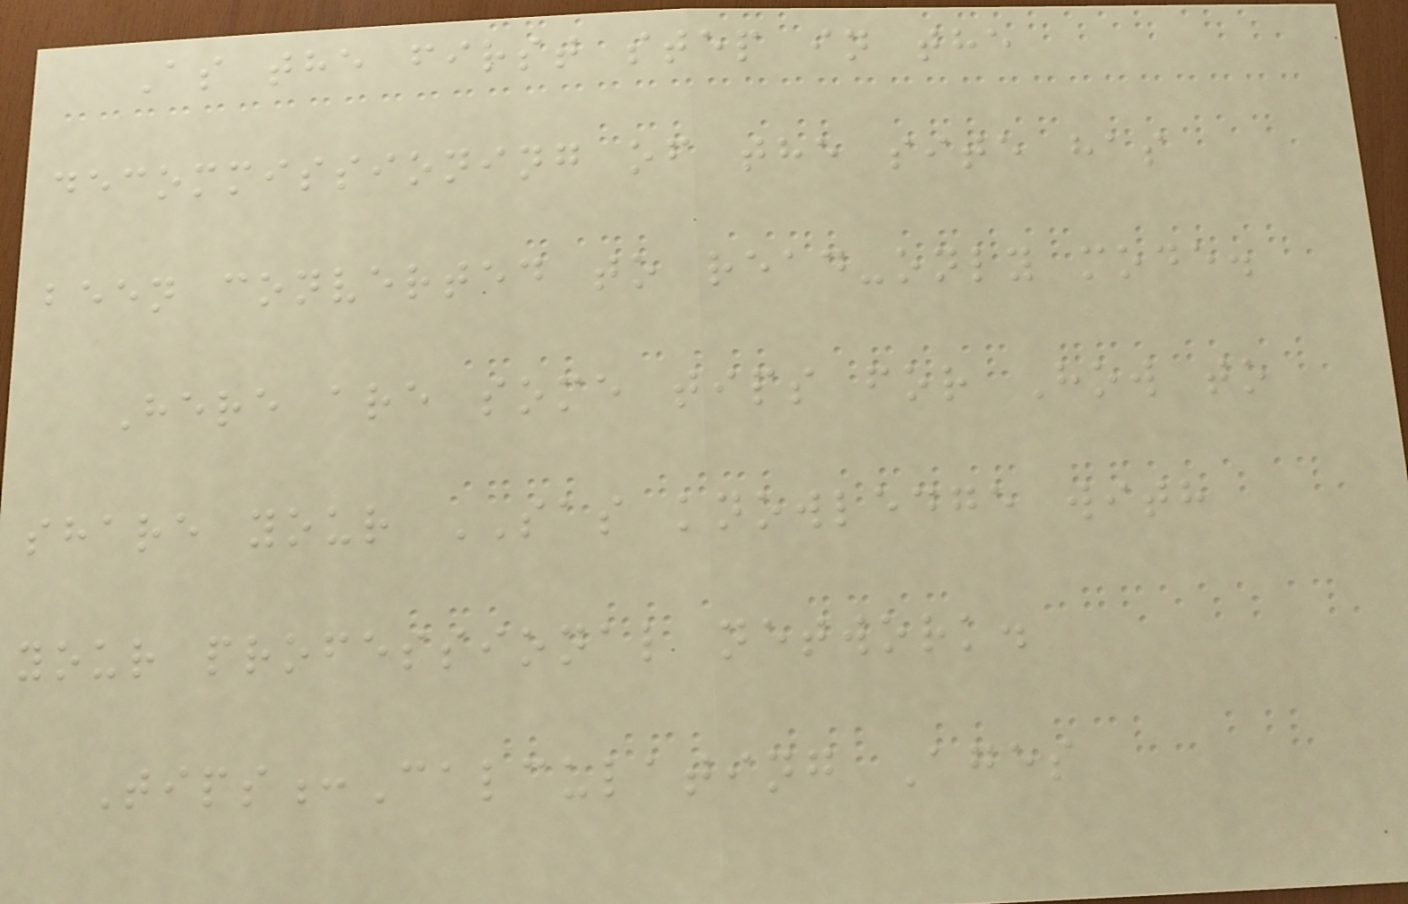As the first step in the
decommissioning of the site has
been converted to read-only mode.
Here are some tips for How to
share your SAS knowledge with
your professional network.
Tips:Calculating Ages
